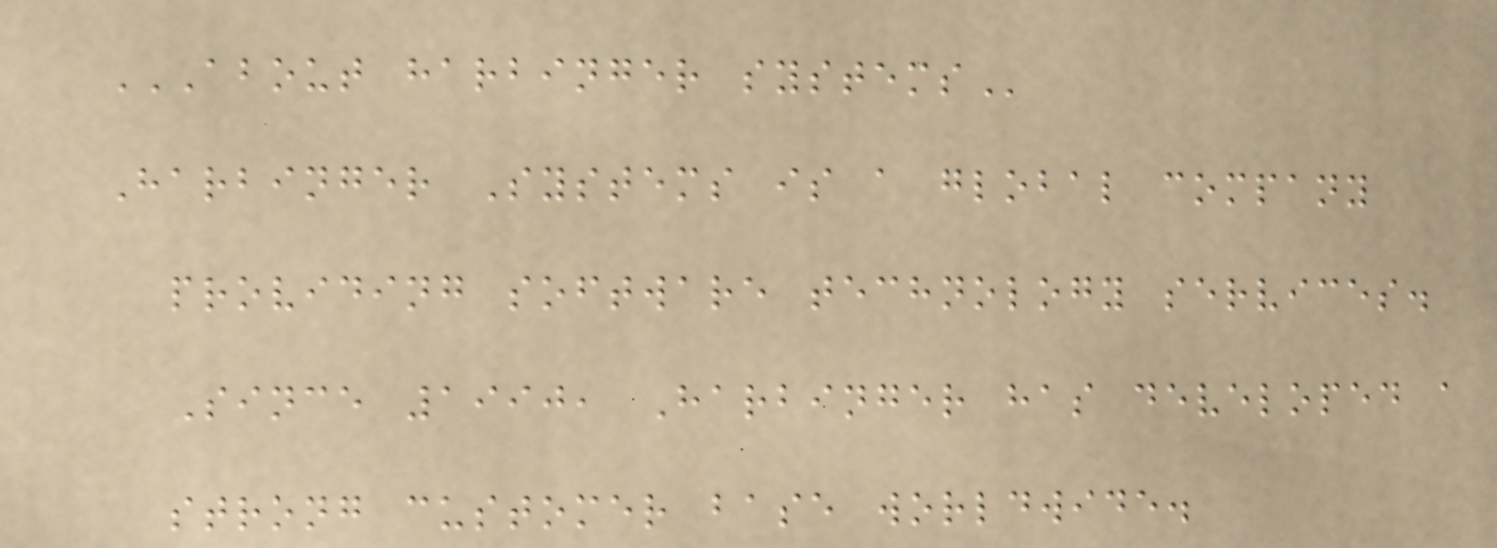ABOUT HARBINGER SYSTEMS
Harbinger Systems is a global company
providing software technology services.
Since 1990, Harbinger has developed a
strong customer base worldwide.
